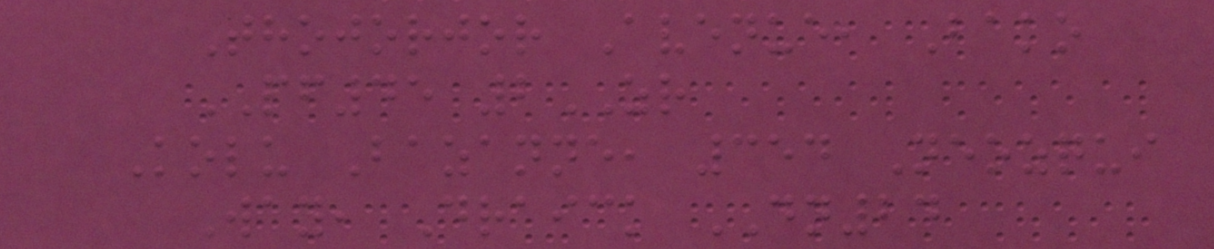Thojorjor Avenue, Bako
PF45 2ZR
Kolu Bazanne, 354 Neozqui
Way, Draick DN24
